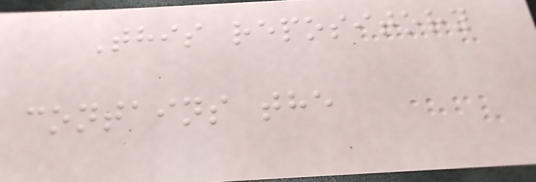This repository
contains the
